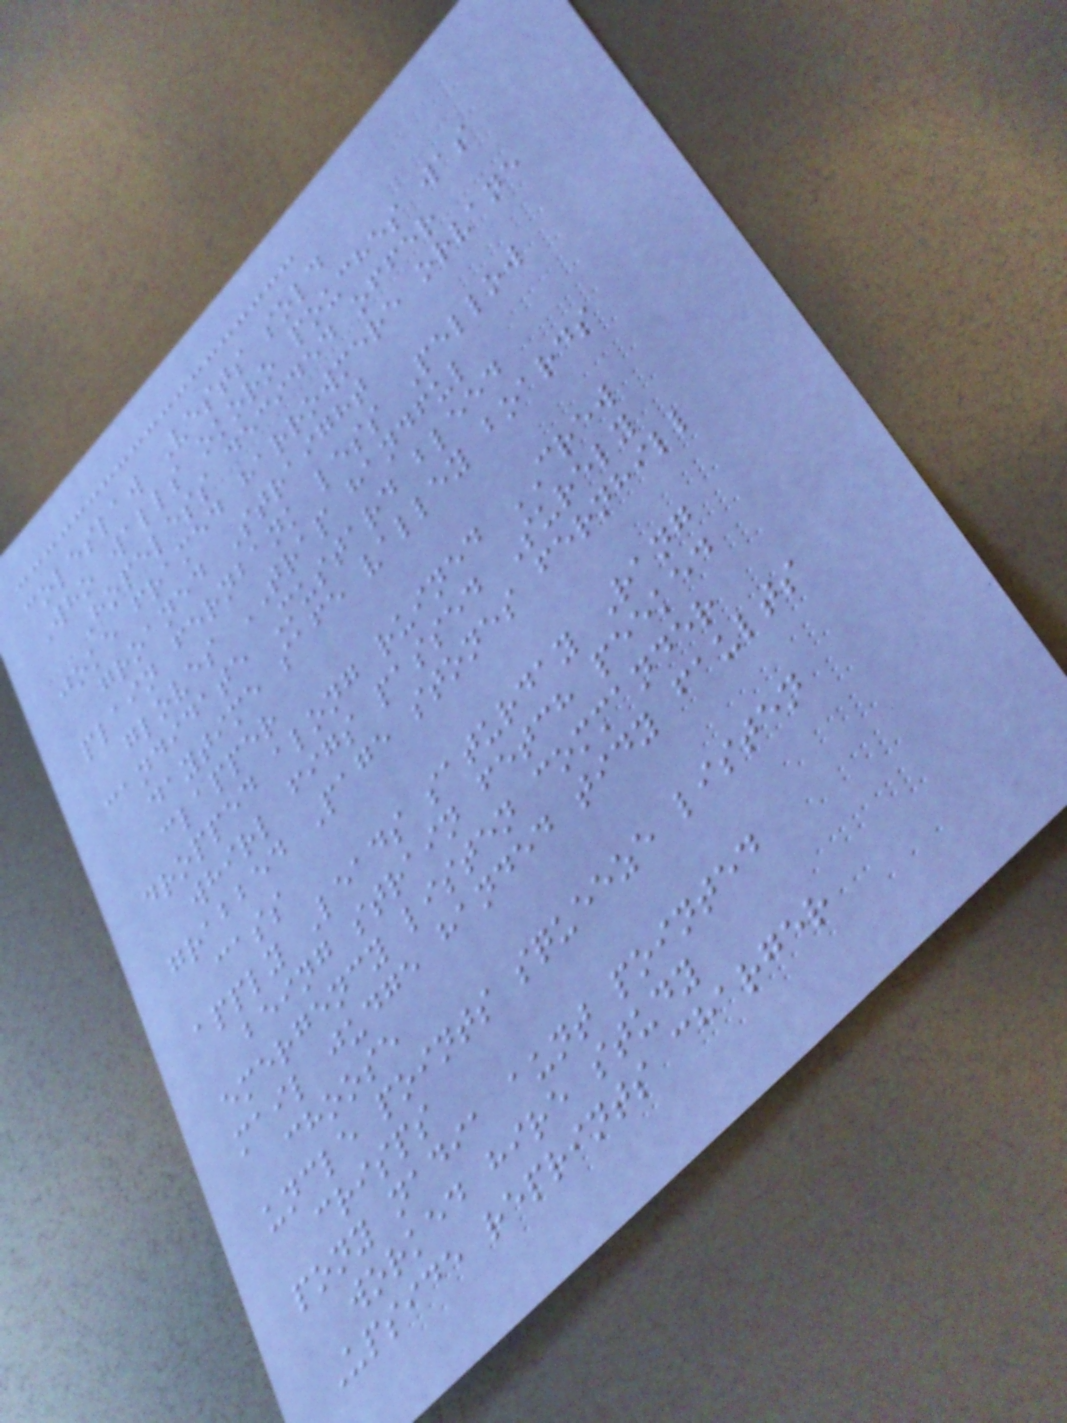coleslaw Vests sold
Who walls okoro pouches was
Hopeless decided offer
joke framed harrowmere orvane
groaned Straight
plain fernbank less Pellow
gloves TRAP handful
candidate Mustard bleed
daytime safe valley boards
clapper
dropped along ruined CREW
whirl figs passed Surely
grabbed Page stones fernhill
cass
apply Leads saturday Rang
being strain fetch peeked
emergency listen commander
mail judge handed tidy faults
choose
uncle points squeeze listen
crisps
pony nadia aunt pointed
worked hire study
Upside reprints charger
